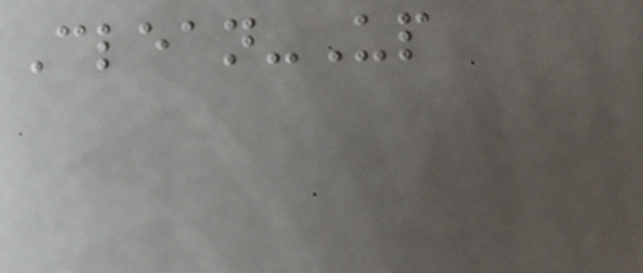Clean-Up
